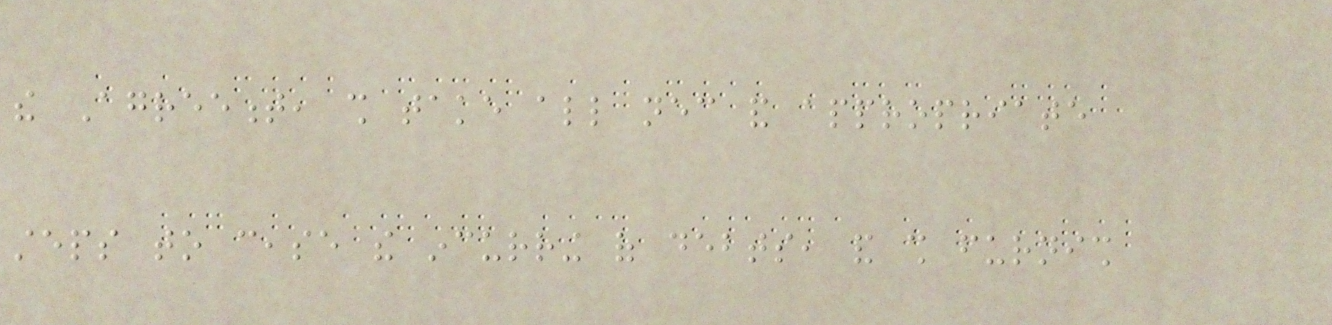the Agreement, shall take all necessary and appropriate
steps to cease the incurring of debts, and shall furnish
